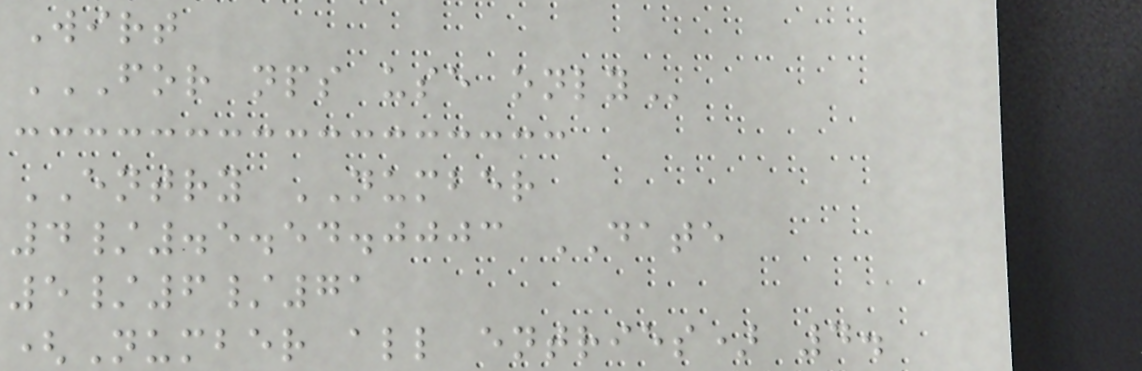Wirt
FOR NPS USE ONLY
ENTRY NUMBER
4/.5.54.0003 DATE
5/6/71
(Number all entries) 4.
